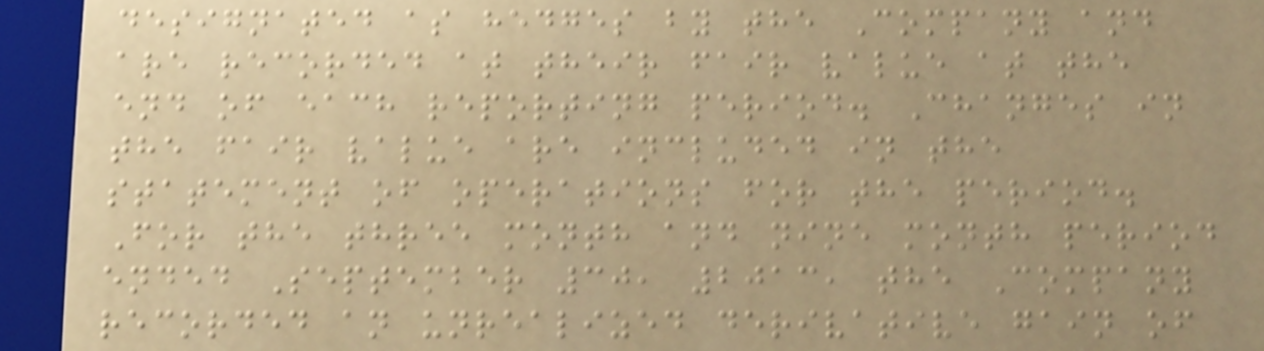designated as hedges by the Company and
are recorded at their fair value at the
end of each reporting period. Changes in
the fair value are included in the
statement of operations for the period.
For the three month and nine month period
ended September 30, 2013, the Company
recorded an unrealized derivative gain of
